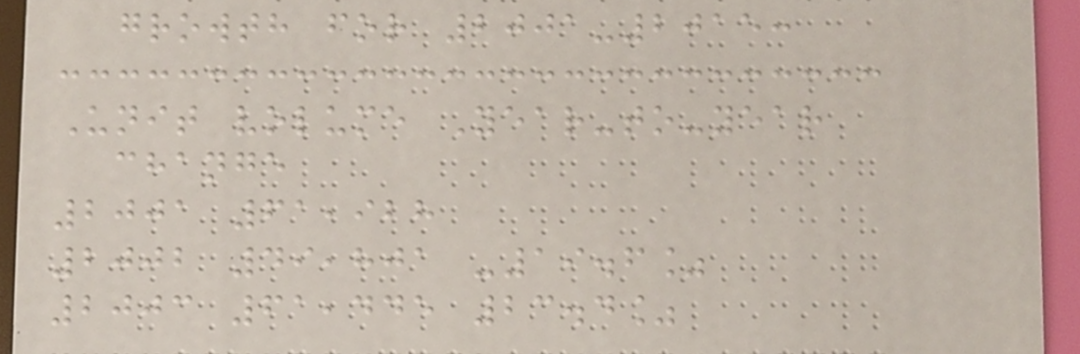growth for 2001-2015:
Unit volume Year-to-year
change
2001 61,928
2002 49,801 -19.6%
2003 61,445 23.4%
